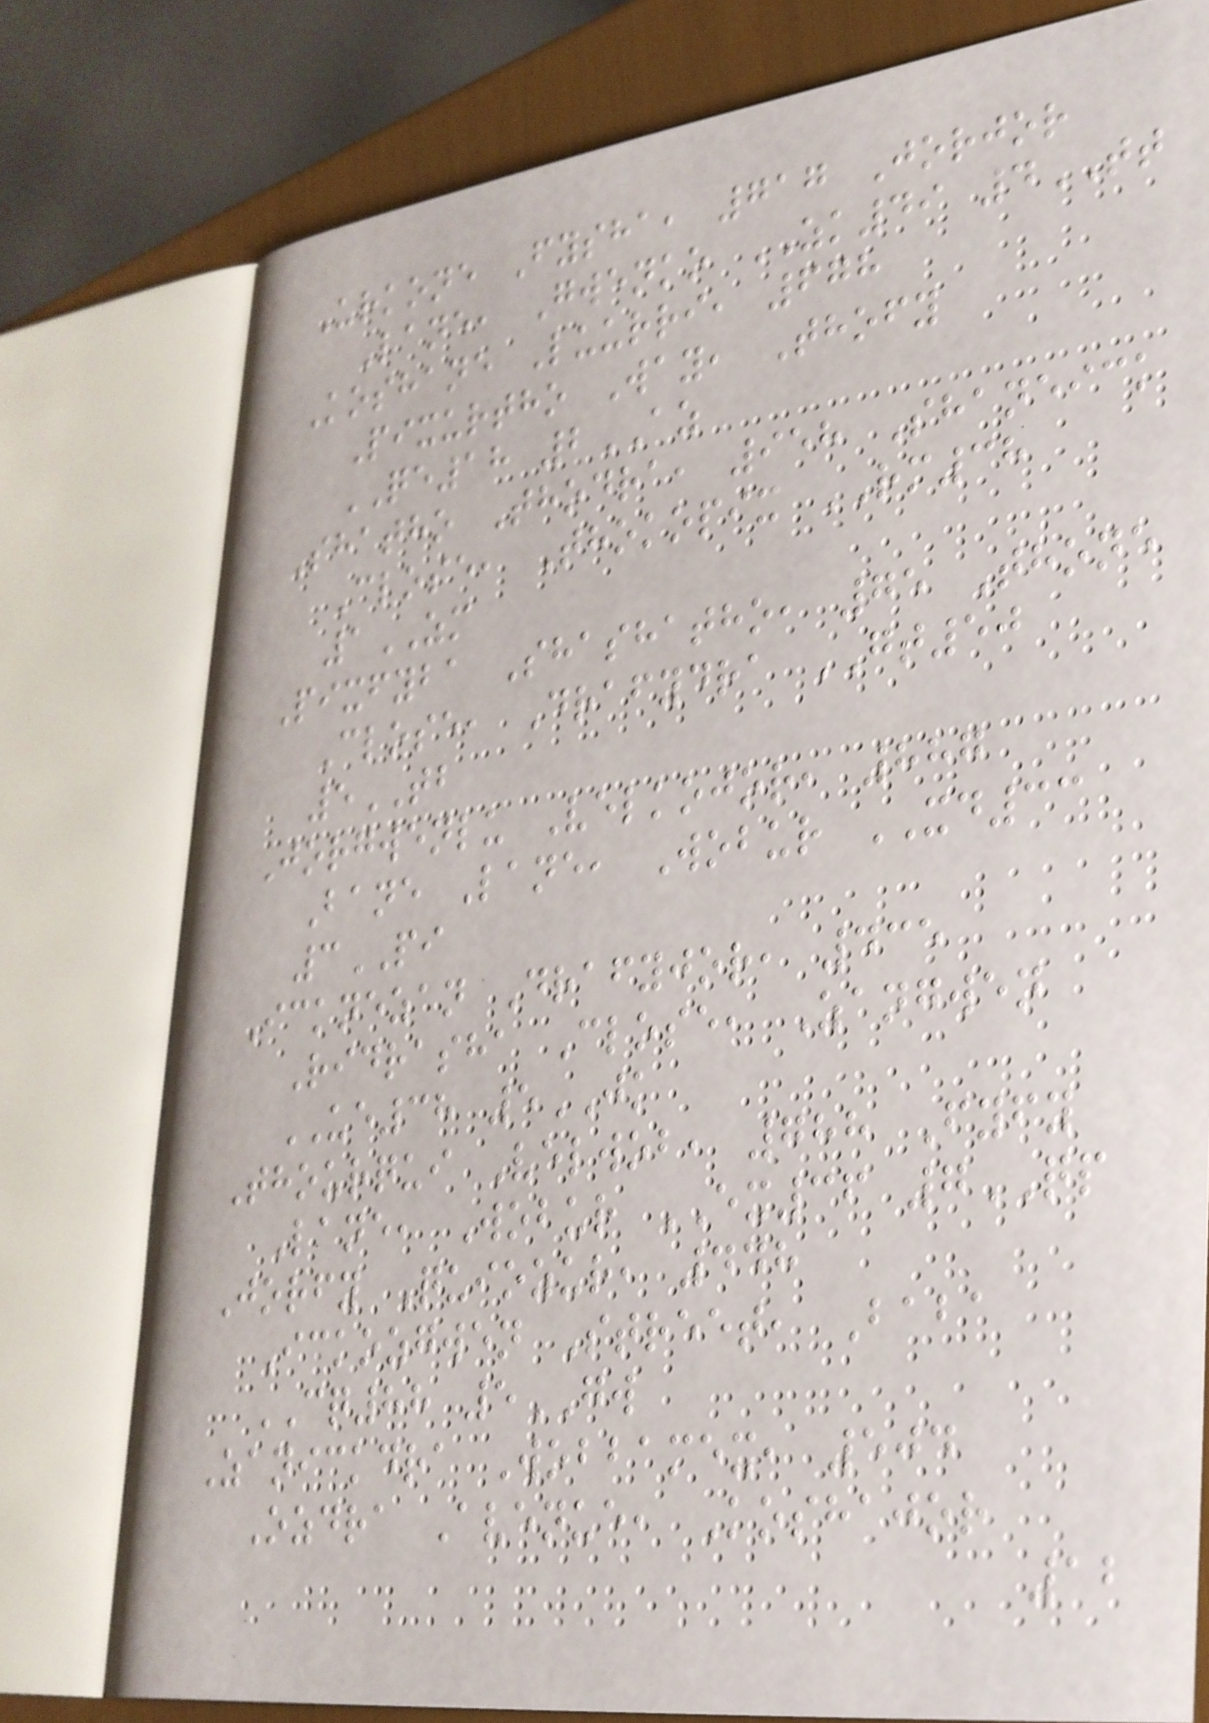Urkone Fysha, 717 Jorjor
Lane, Gwenko ZK49 4TT
Koshane Luurri, 678
Pixurtho Way, Thofy
QE18 2AZ
Shatho Thodra, 958 Shaneick
Close, Thokopix RM38
1ZM
Pixfyba Shashatho, 75 Thone
Close, Drafydra GT50
5TB
Jorgwenlu Velkojor, 887
Bane Lane, Wobur XD33
3PI
Icknezan Drafyjor, 435
Ridrasha Close, Zangwen
UE38 5JK
Thourqui Velwob, 788 Fyfy
Lane, Wobur EX36 7QP
Jorfy Quiozur, 448
Ickozgwen Street, Baba
CQ88 5GW
Zanickdra Wobbamex, 504
Ozdra Avenue, Koshajor
12
